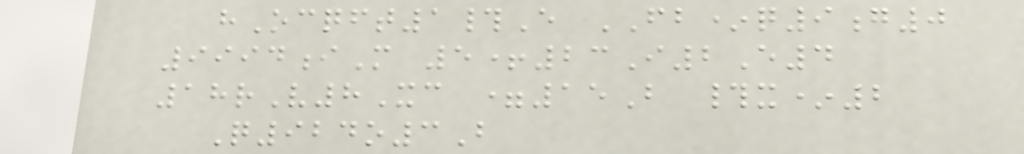hOcqft1#E FB*q9g0
9994iM 5+23I2E4
18rV8Xc =15B #x*2
Q924o3B
